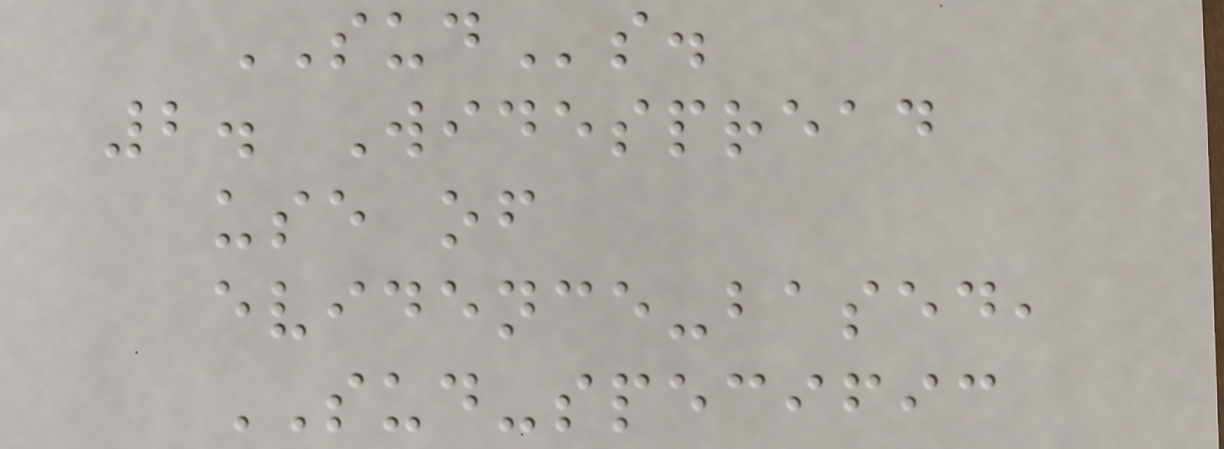SUDs.
2. Widespread
use of
evidence-based,
SUD-specific
